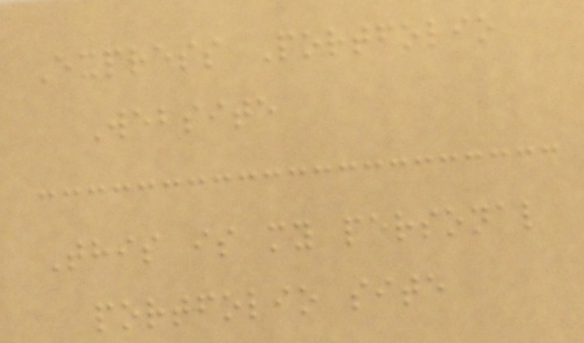Express Portfolio
Website
This is my personal
portfolio site
